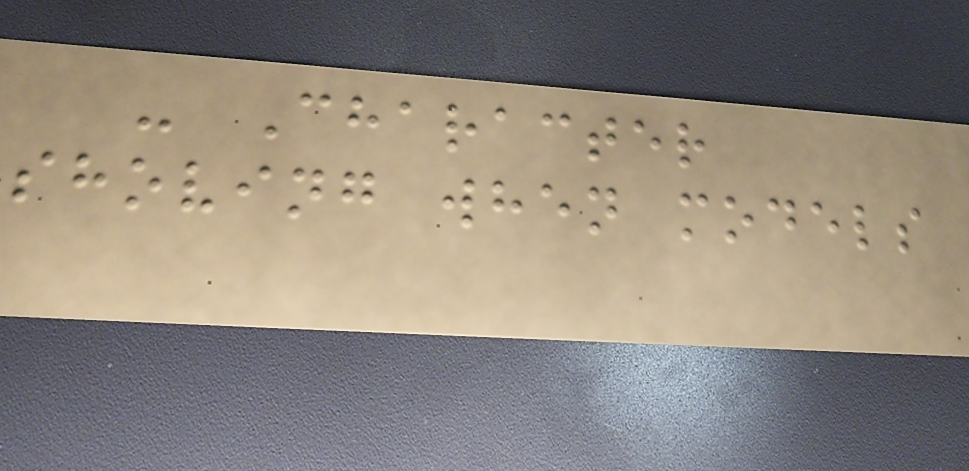- Character
shoving when models
